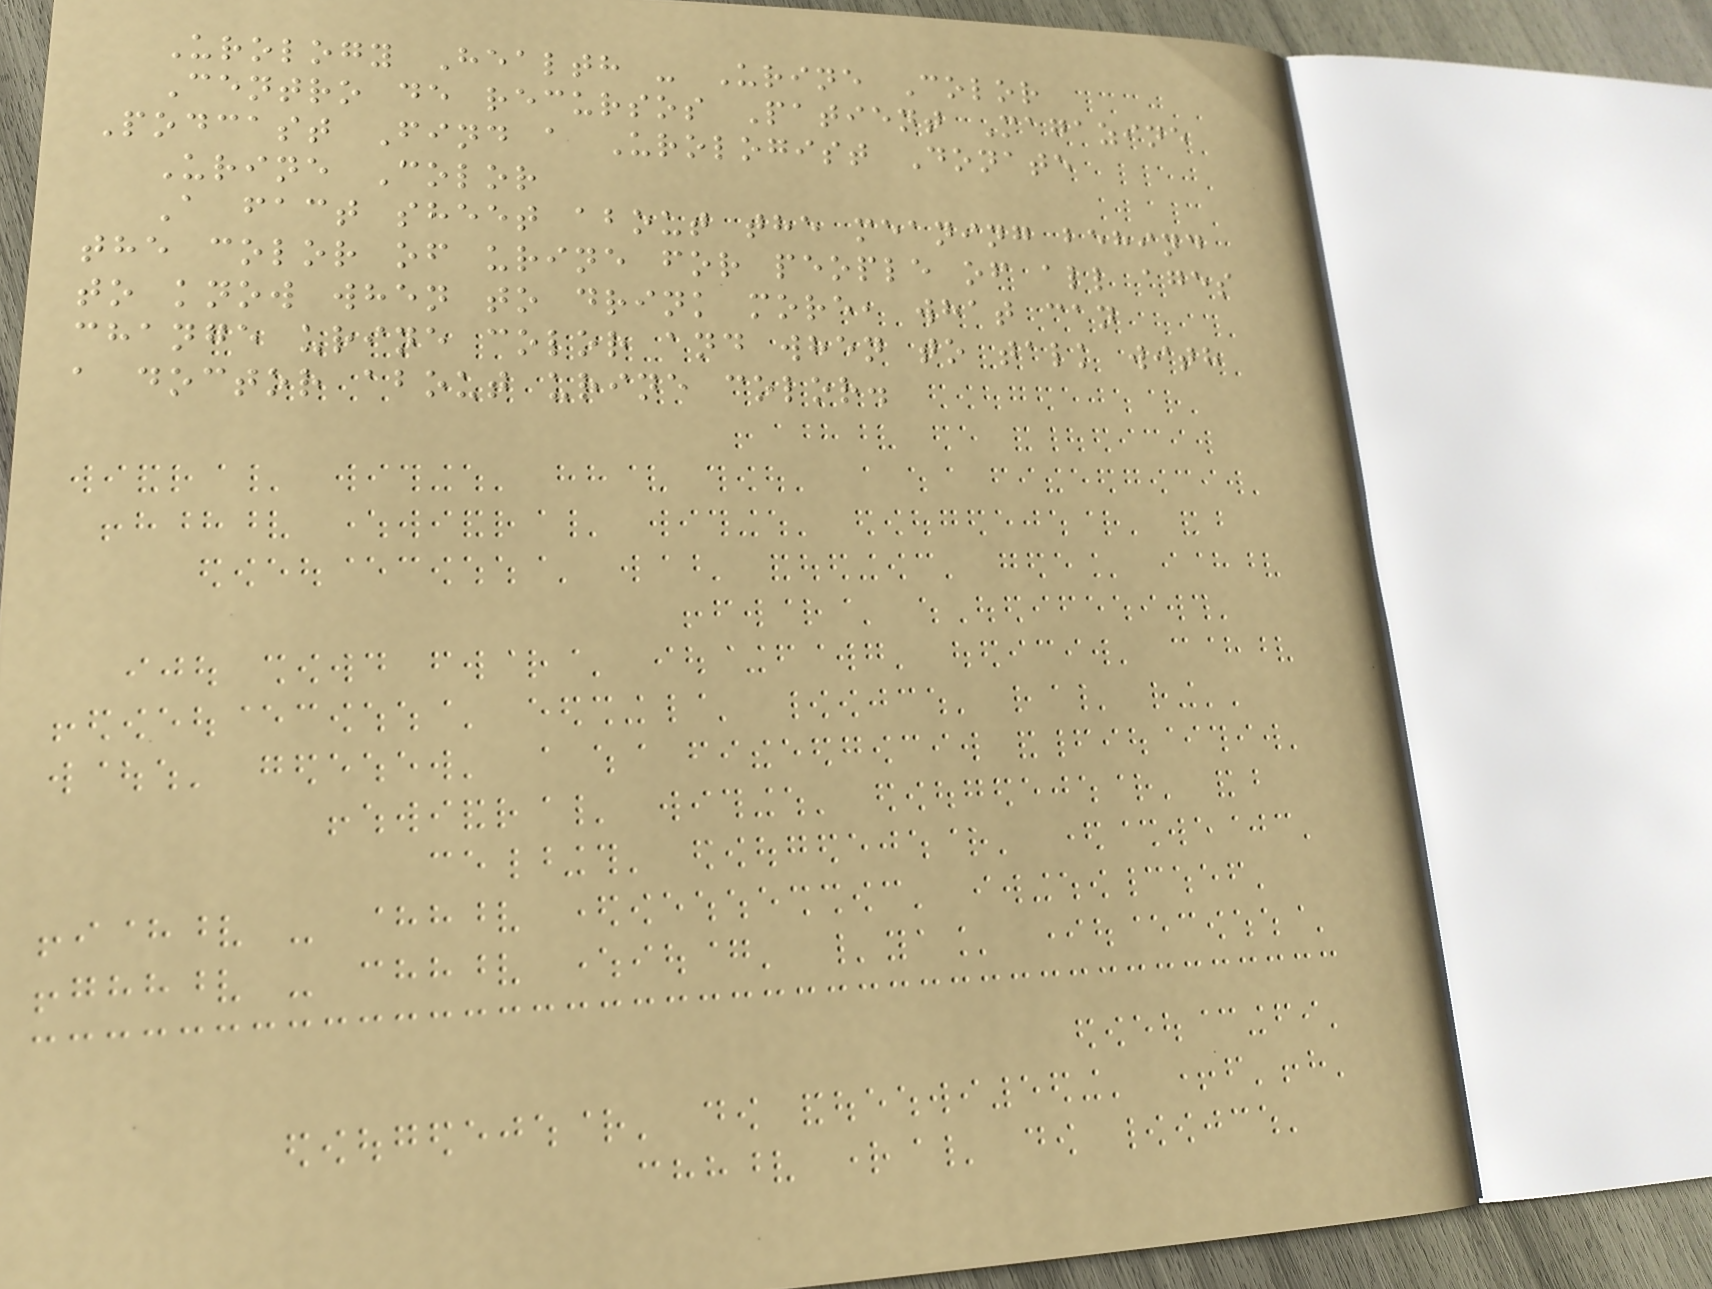Urology Health - Urine Color
Centro de recursos Patient Magazine
Podcast Find a Urologist Donate
Urine Color
A fact sheet about the meaning behind
the color of urine for people of all ages
to know when to drink more, what can
change urine color and when to talk with
a doctor about urine color.
